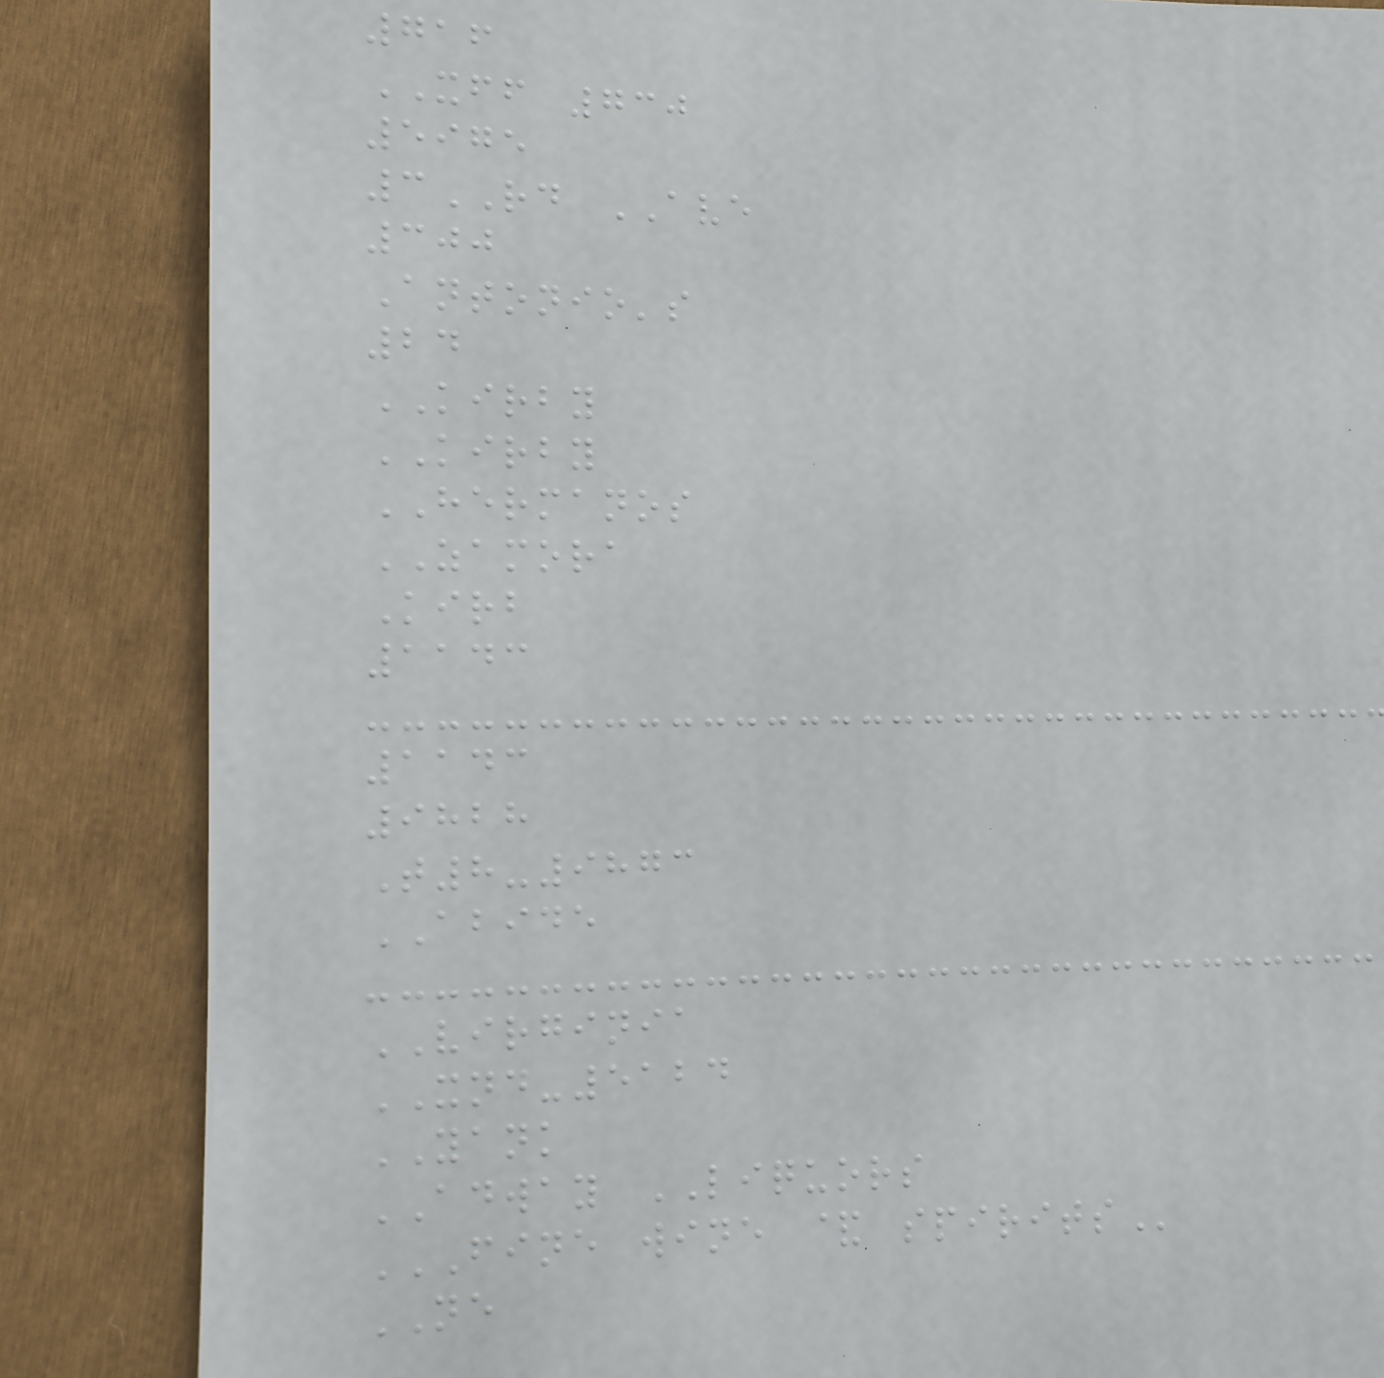716
XFF 730
5975
3RD AVE
300
Antonio's
24
KIRBY
KIRBY
HERMANOS
ZAMORA
Kirb
1143
1143
9828
T8-9873
ABIDE
VIRGINIA
XND-5124
YANK
ADWAY LIQUORS
FINE WINE & SPIRITS
NE
